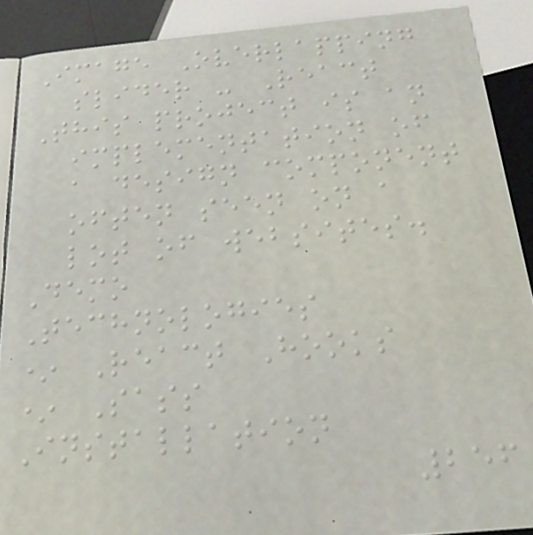Image Overlapping
slider - React
This project is an
implementation of
a design component
often seen on a
lot of websites.
Demo
Technologies
* React Hooks
* Sass
Installation
256
